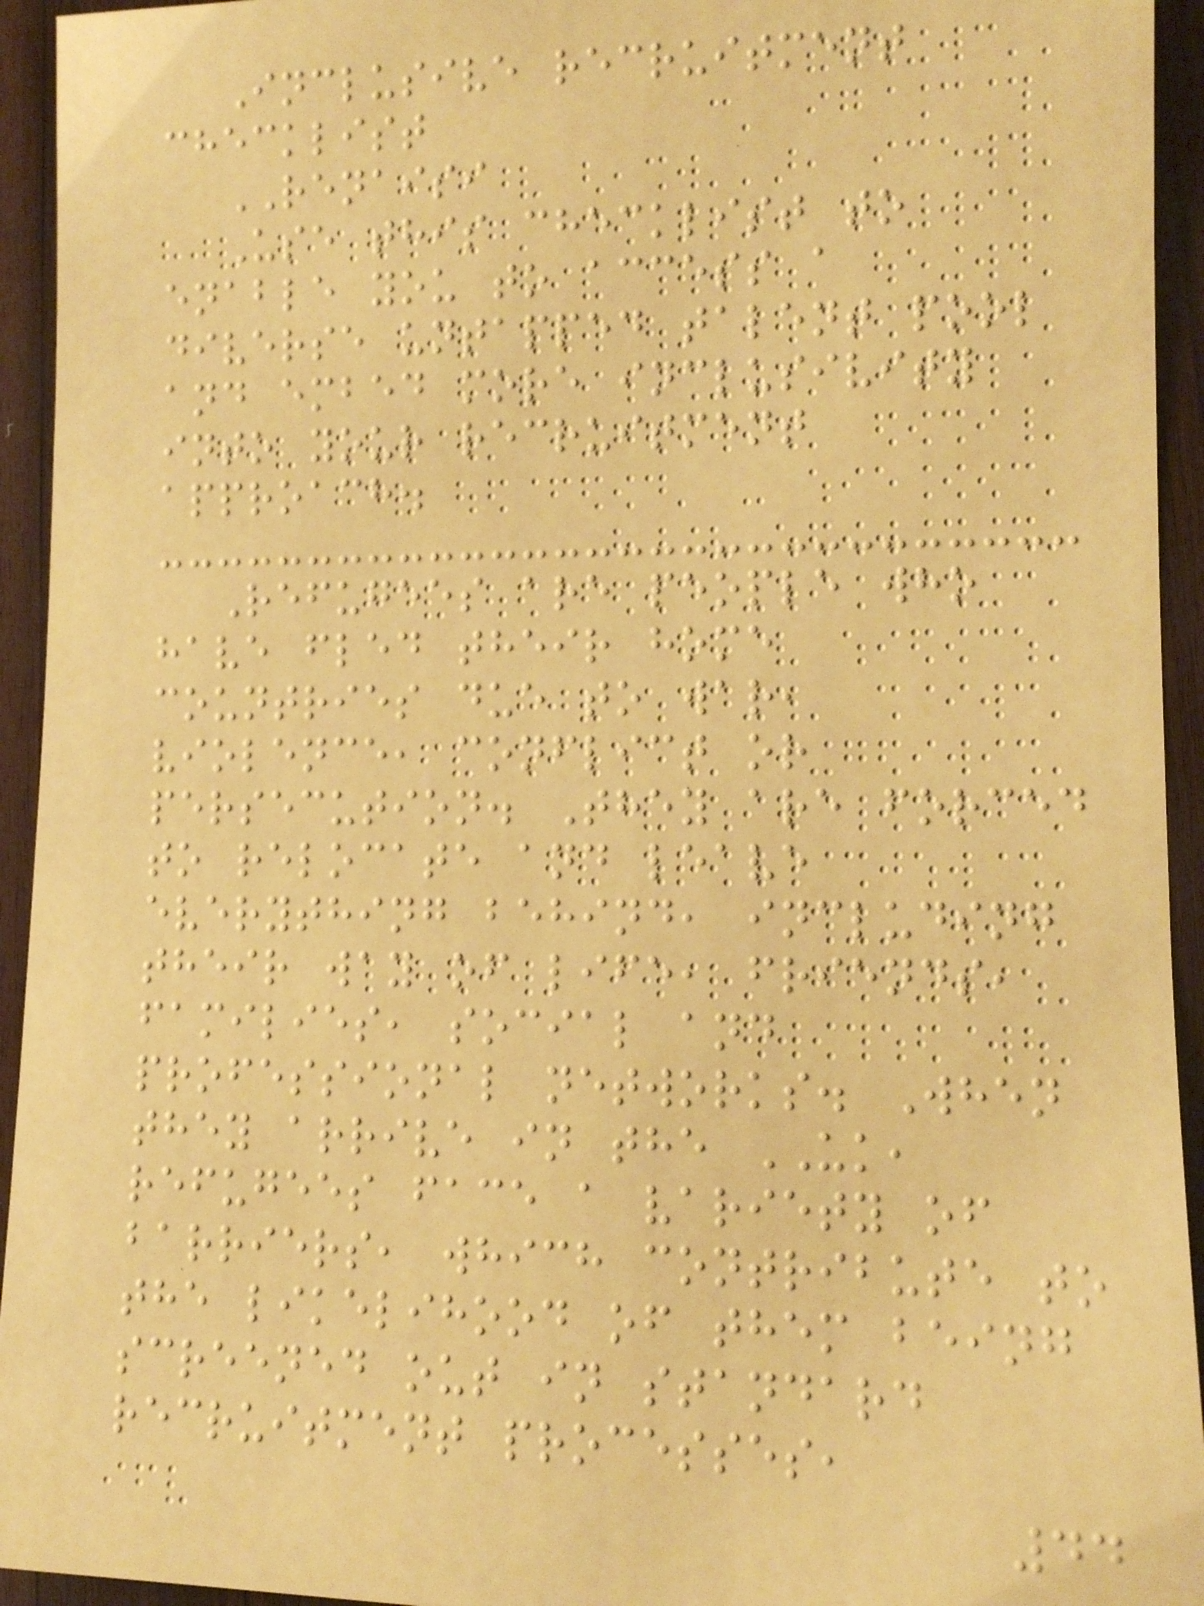Inclusive recruitment
checklist
RENAISI
Use this checklist to
enable you to access a
diverse untapped talent pool
and embed more inclusivity
into your recruitment
approach.
Refugees are people who
have fled their home
countries due to war,
violence, conflict or
persecution. They are forced
to relocate and leave
everything behind, including
their way of life, friends,
families, social and
professional networks. When
they arrive in the UK,
refugees face a variety of
barriers, which contribute to
the likelihood of them being
screened out in standard
recruitment processes,
44
